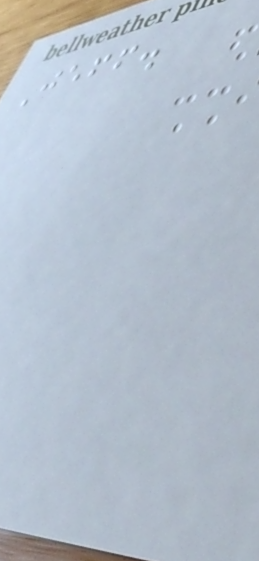Jeff.
